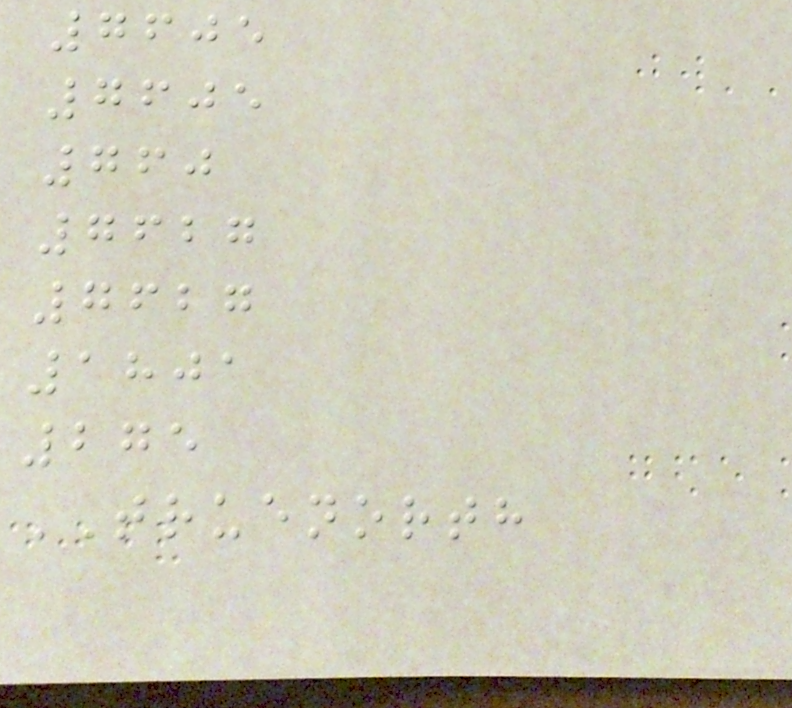7605
7605
760
7627
7627
1801
275
TRUENORTH
